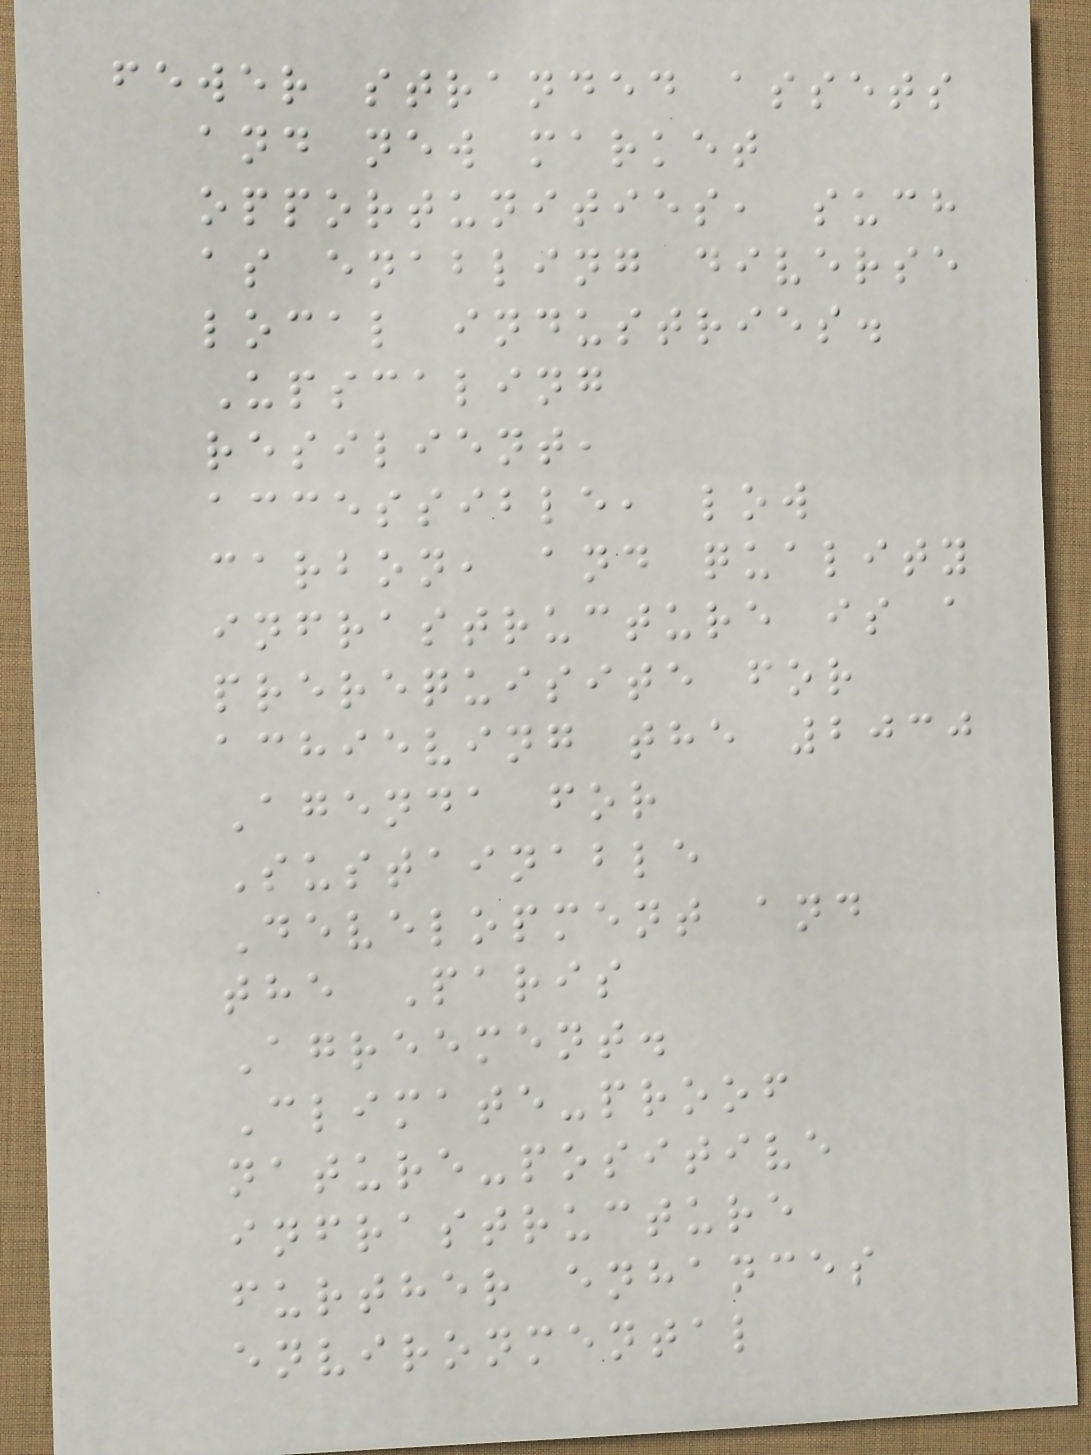fewer stranded assets
and new market
opportunities, such
as enabling diverse
local industries.
Upscaling
resilient,
accessible, low
carbon, and quality
infrastructure is a
prerequisite for
achieving the 2030
Agenda for
Sustainable
Development and
the Paris
Agreement.
Climate-proof
nature-positive
infrastructure
further enhances
environmental
